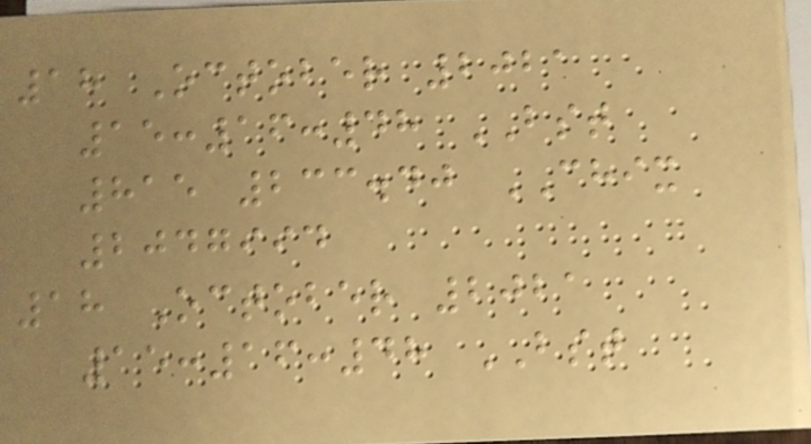18 October 2021
15:16:48 BST
815 233.40 CHIX
2047994
18 October 2021
15:16:48 BST
